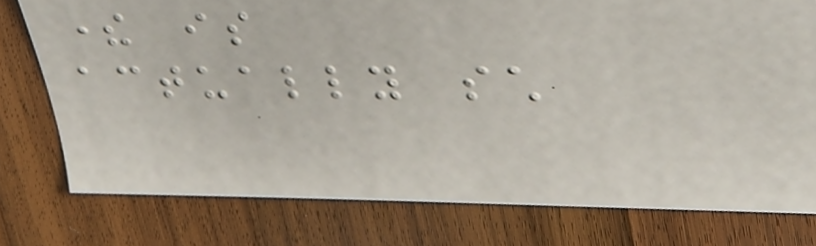there is
actually such
